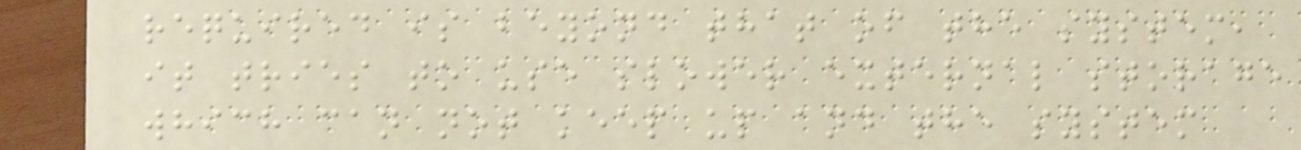required is beyond that of the system,
it tries to use slower external storage
which can not keep up and the system
